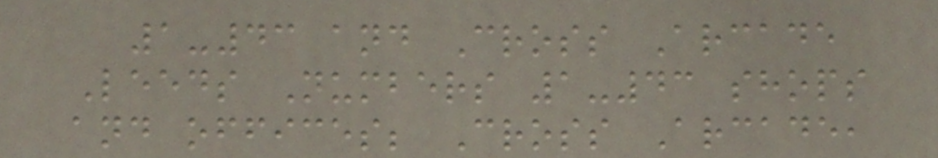1-43 and Cross Arcade
Leeds Numbers 1-43 shops
and offices; Cross Arcade,
